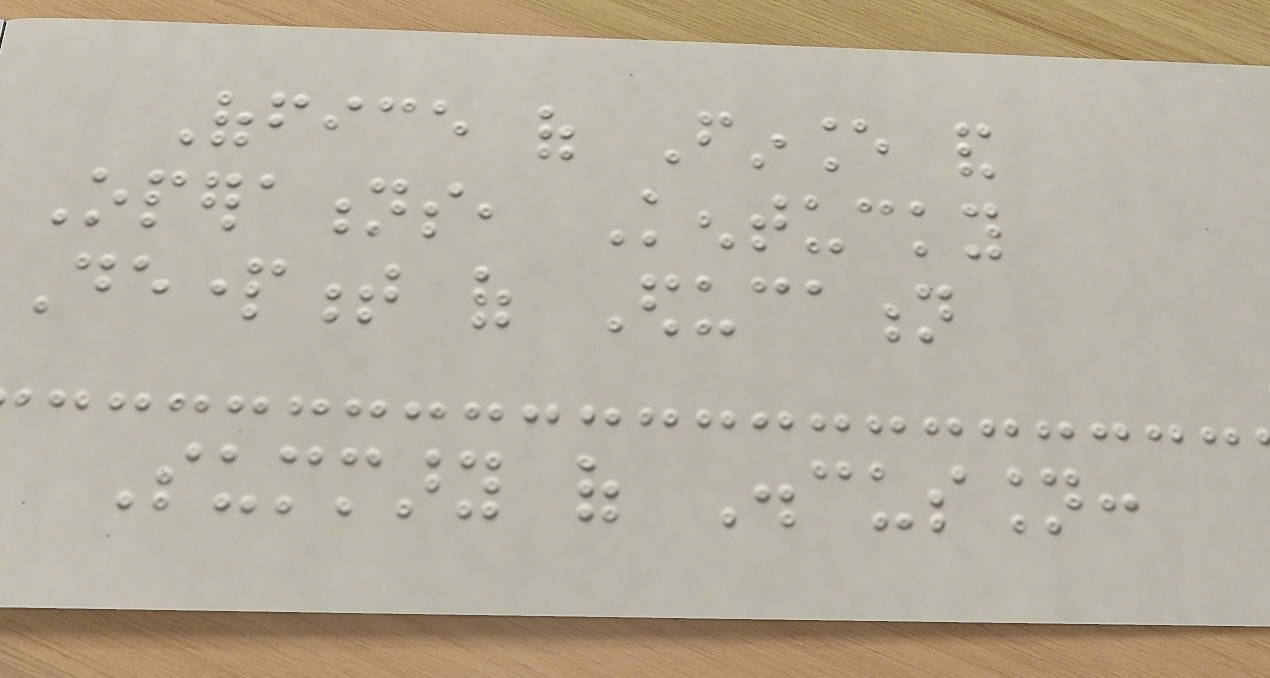Office of Finance and
Operations, Kentucky
Department of Education
Summary of Discussion:
